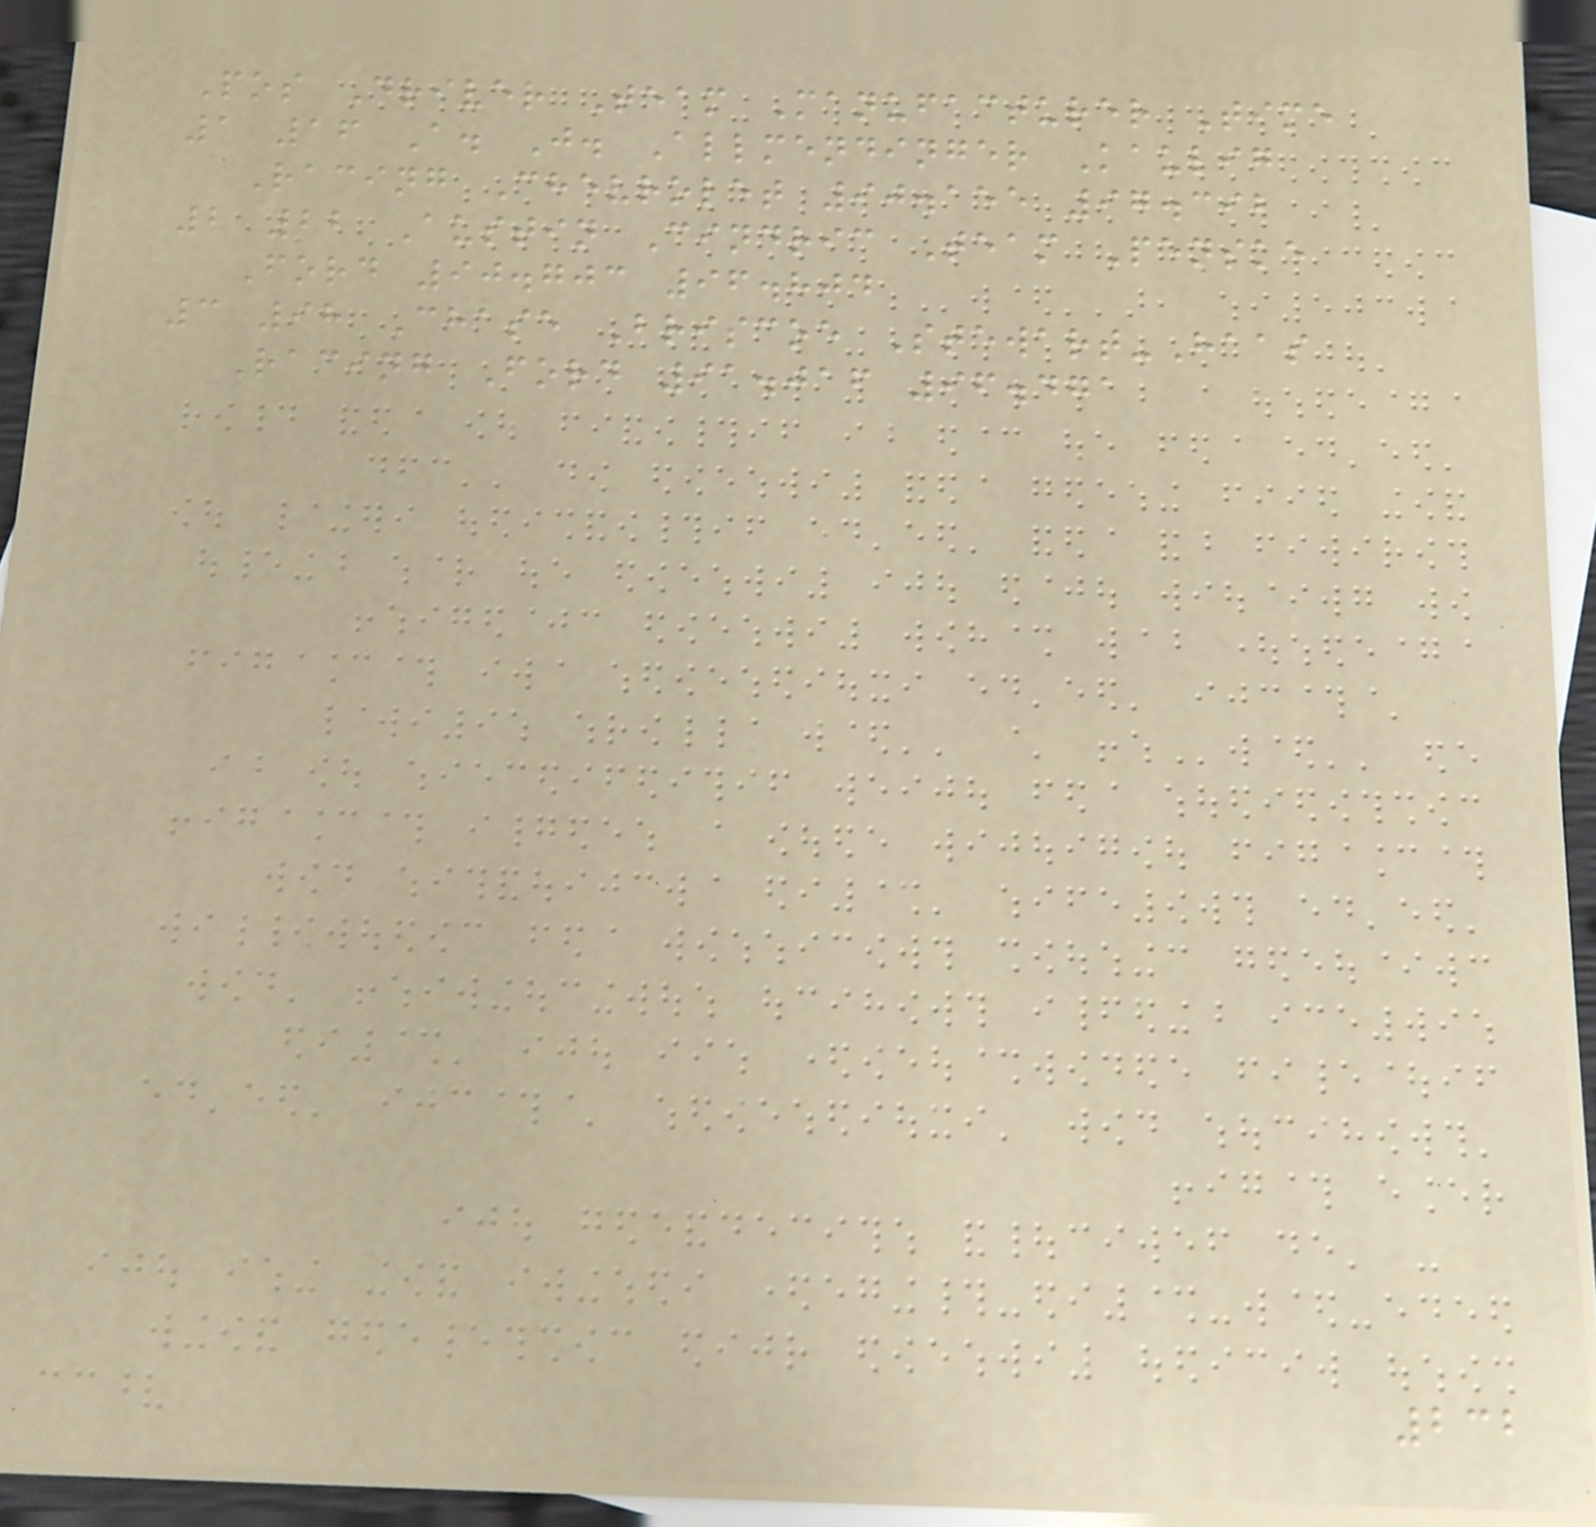Pos Driver Team Manufacturer Time
1 16 A. J. Allmendinger Kaulig
Racing Chevrolet 90.155 97.392
2 22 Austin Cindric Team Penske
Ford 90.703 96.804
3 98 Chase Briscoe Stewart-Haas
Racing Ford 91.016 96.471
232
